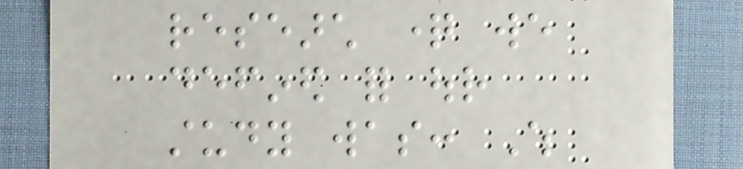research question we
defined for our
study was: Which
